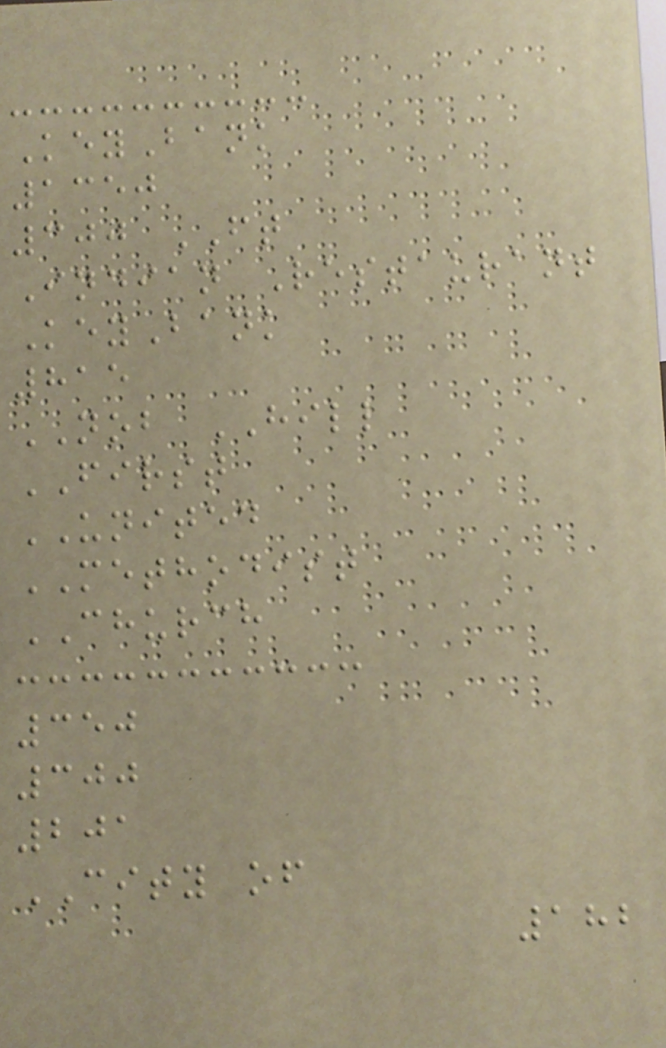KeyBank
1350
300 FT
Indian Restaurant
KeyBank
815
NOB HILL
FIRST
UNITED
METHODIST
CHURCH
350
300
201
CITY of
182
